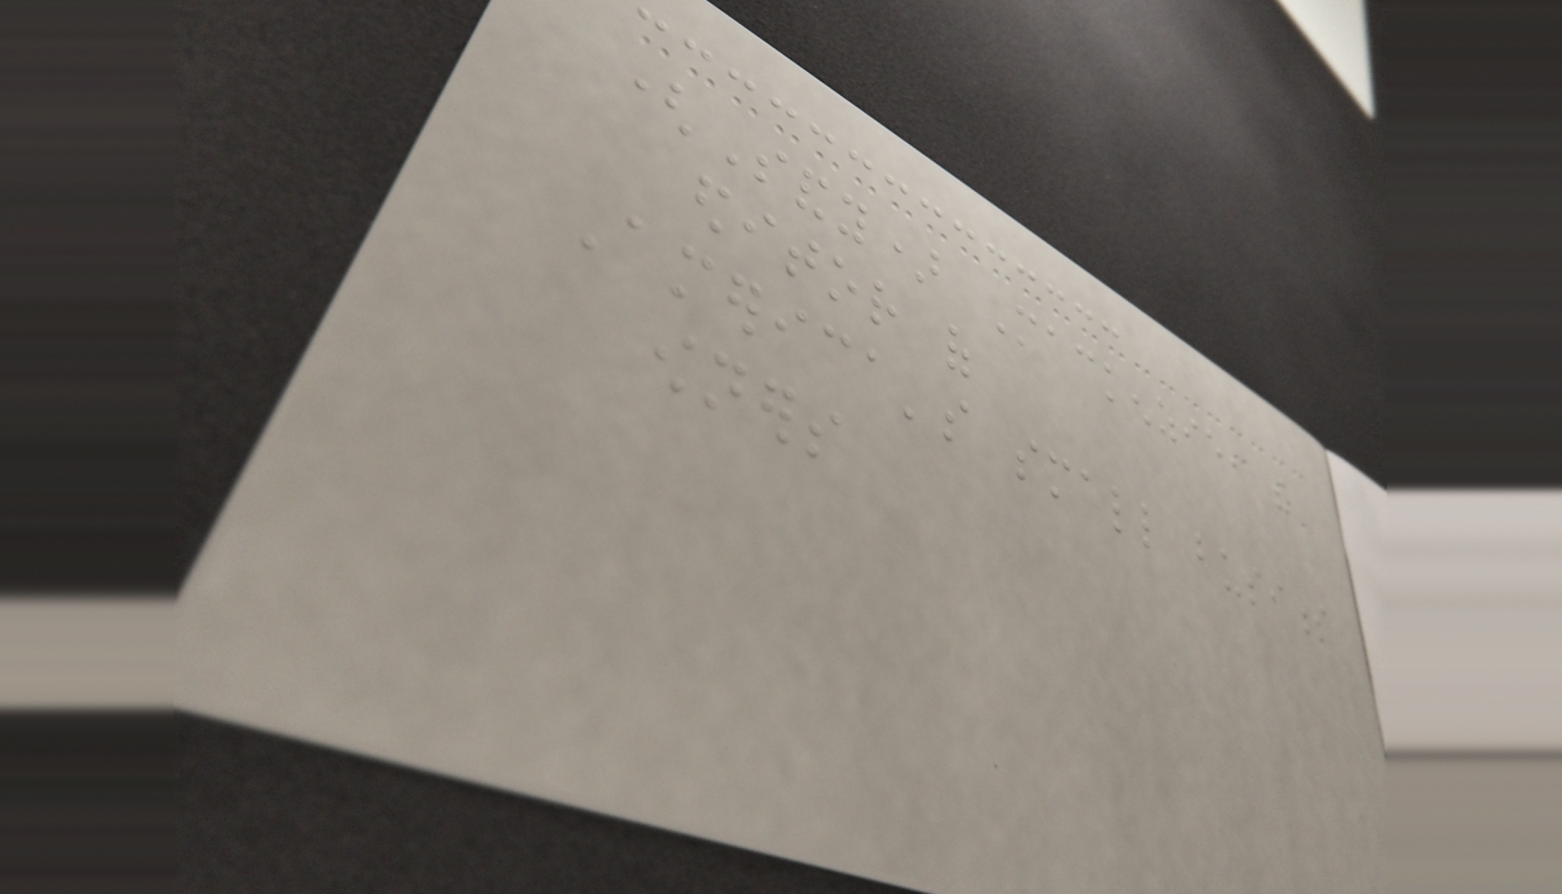(Sandy) Mackenzie, the
editor of
America's small business
owners
